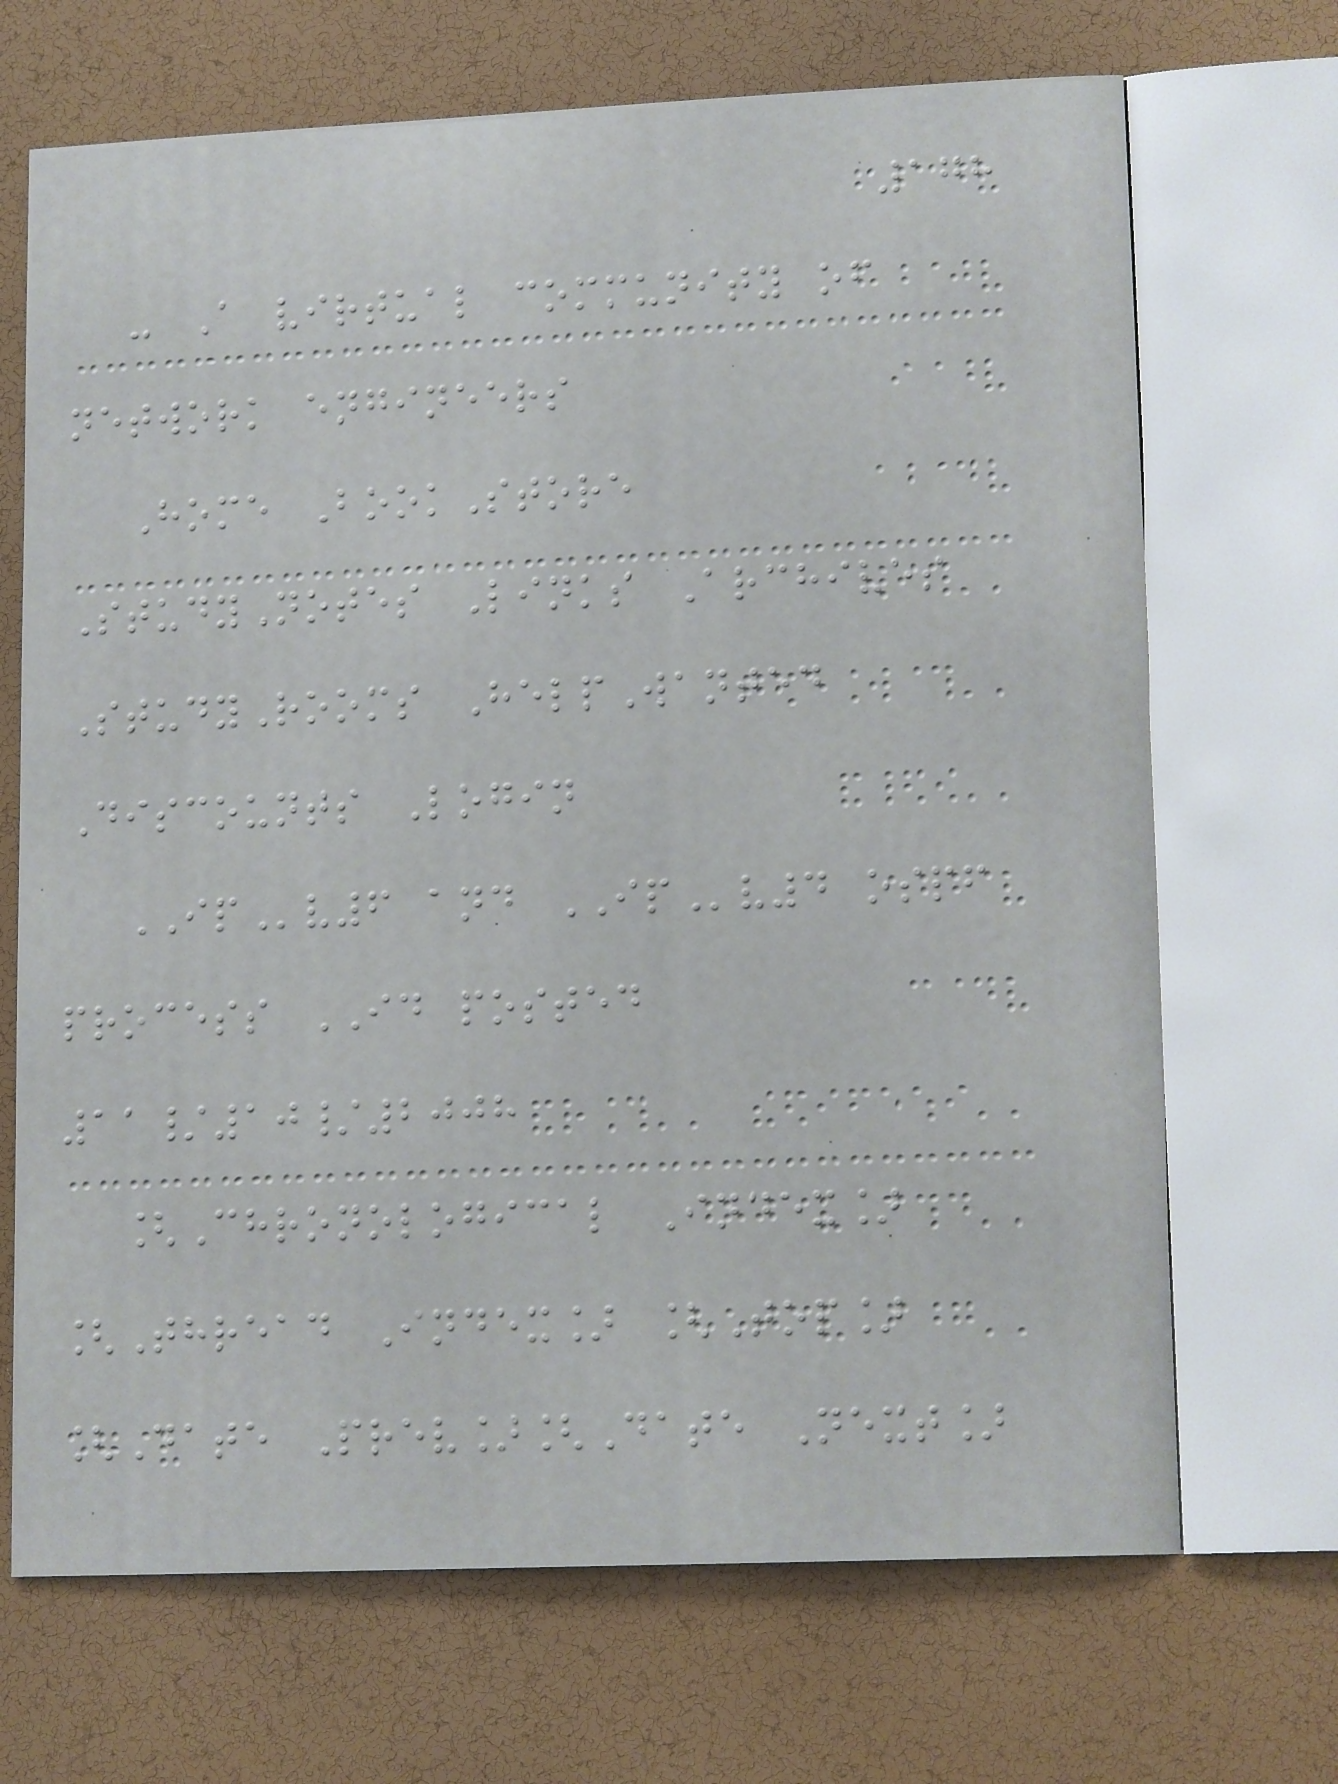178
- A virtual community of
network engineers
Home BookStore
StudyNotes Links Archives
StudyRooms HelpWanted
Discounts Login
IPv6 and IPv4 ospf
process ID posted
11/10/2008
[Chronological Index]
[Thread Index] [Top]
[Date Prev][Date Next]
